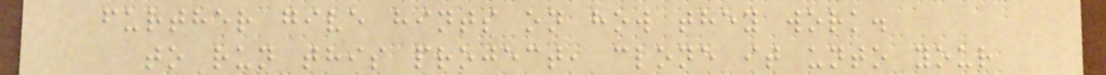further give hints on how they work.
to run this project, clone it unto your
